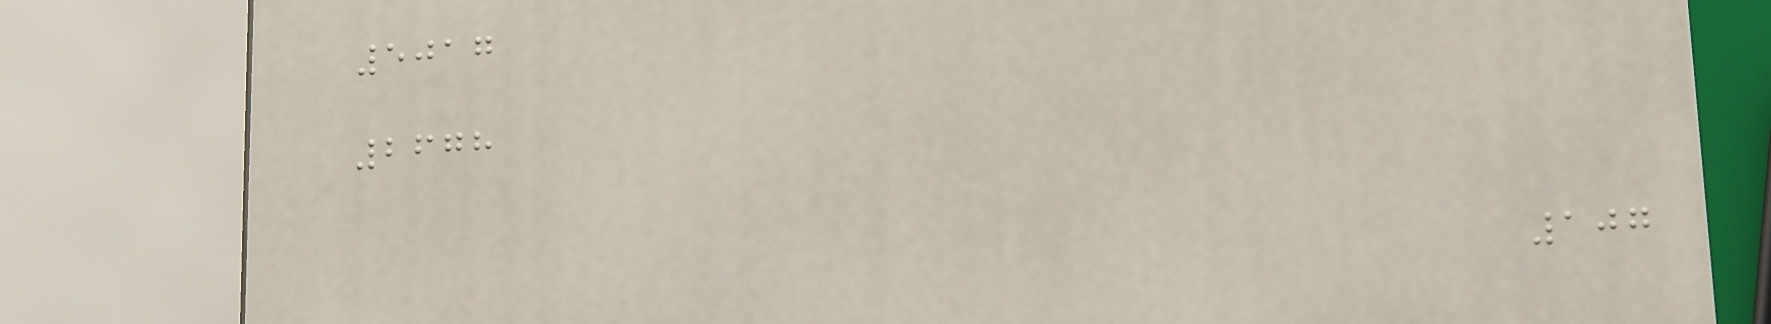5017
2678
107
